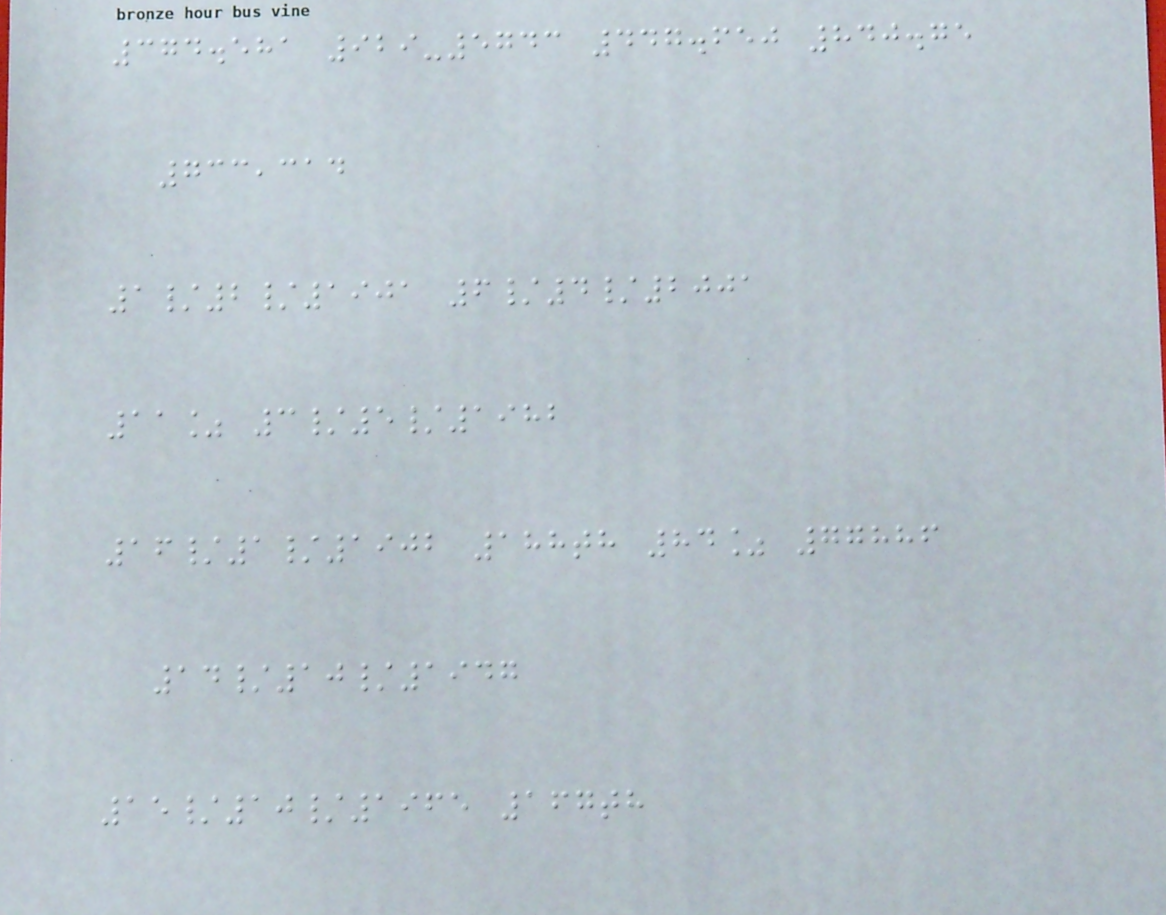374.581 929-5743 447.650 840.75
733,314
1/2/1901 6/4/2001
11% 3/5/1982
16/1/1902 188th 84% 77886
14/10/1947
15/10/1965 167th
